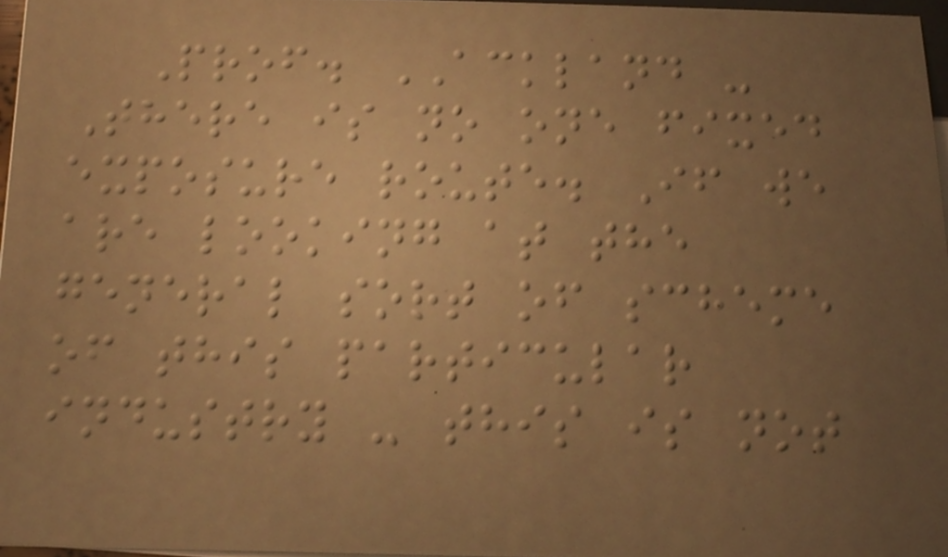Prof. ACKLAND -
There is no one fixed
exposure route. If we
are looking at the
general sort of scheme
of this particular
industry - this is not
